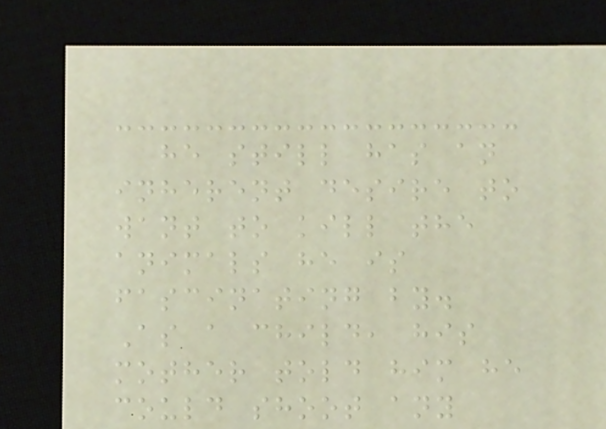he still has an
inherent desire to
want to kill the
animals he is
fascinating by.
As a child, his
mother told him he
could shoot any
